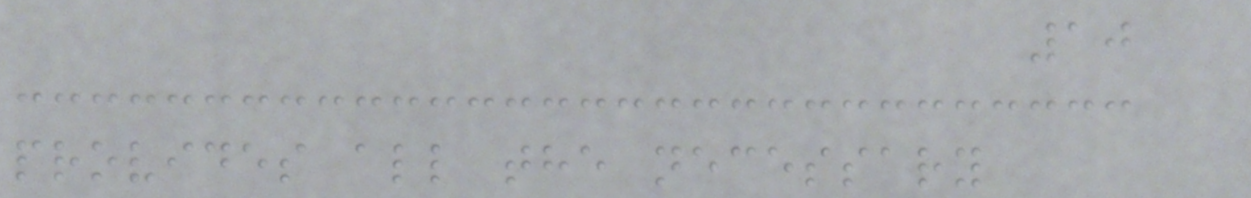10
provides all the necessary
